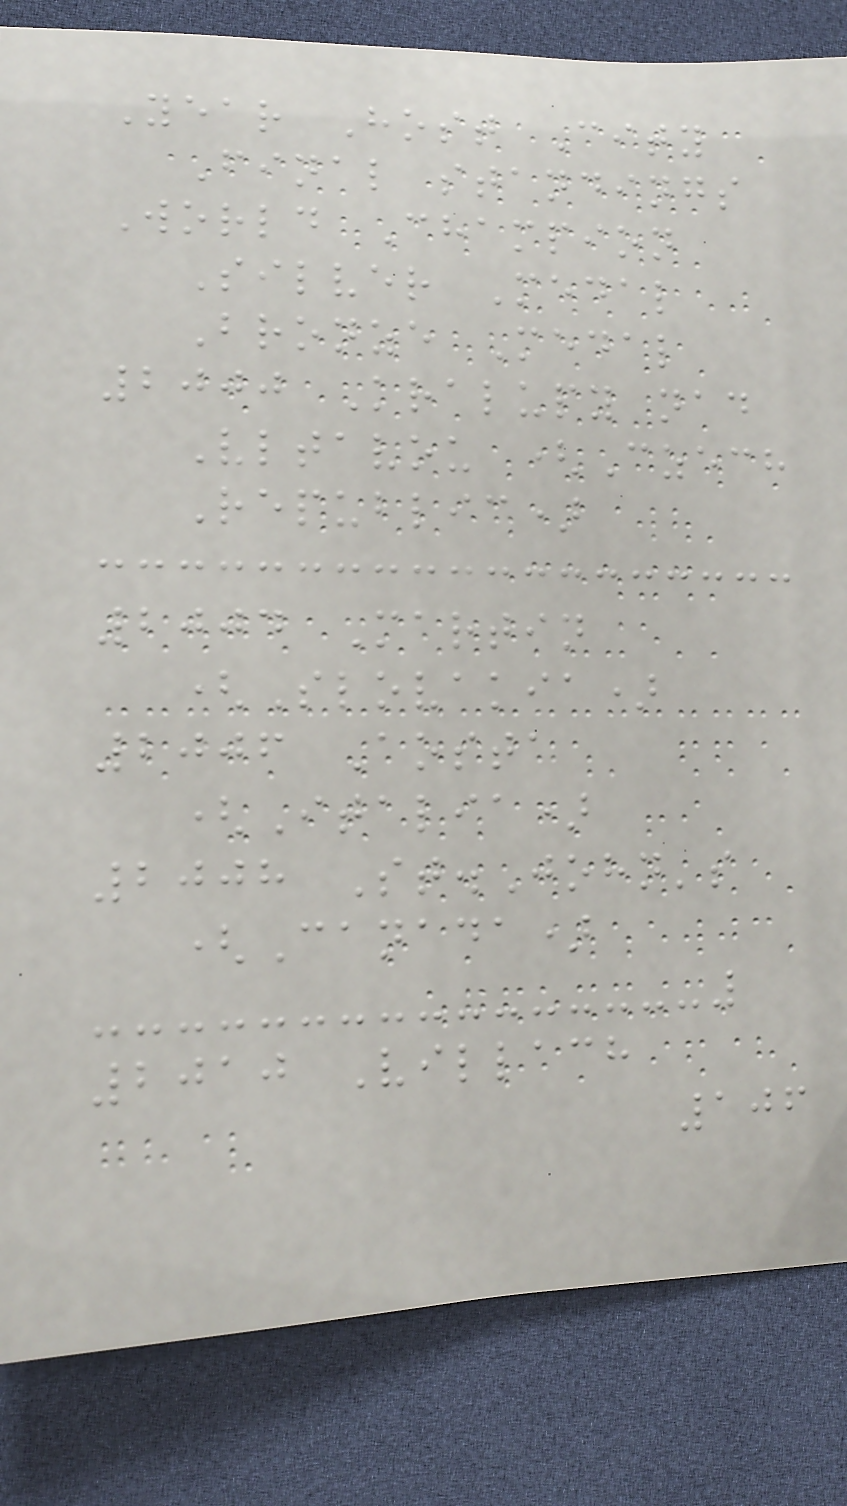Year Host City
Final standings
World Champion
Silver Medal
Bronze Medal
2000 Kralupy nad
Vltavou (Czech
Republic)
2004 Martin
(Slovakia)
2006 Aosta
(Italia)
2008 St.John's
(Canada)
2010 Villach
106
